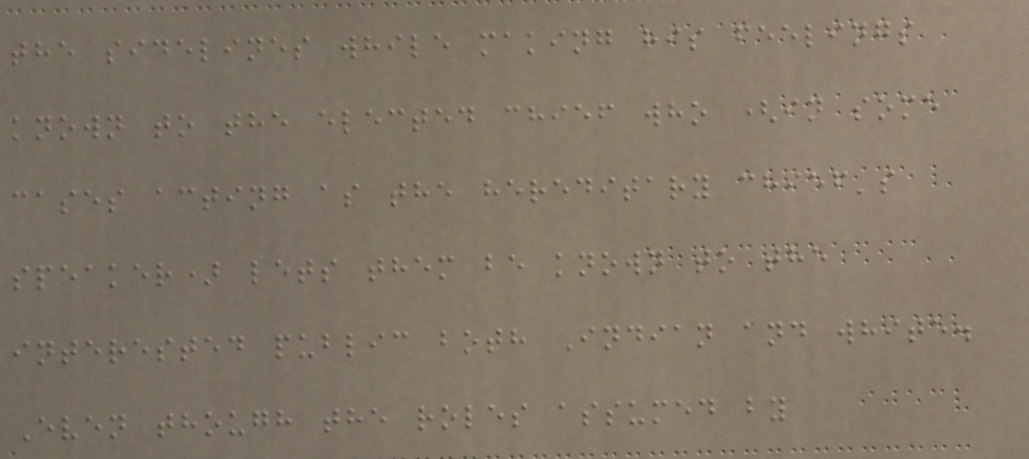the sidelines while making his feelings
known to the elected chief who (in some
cases acting as the hereditary chief's
speaker) lets them be known to the
interested public both Indian and white.
Even though the roles assumed by
